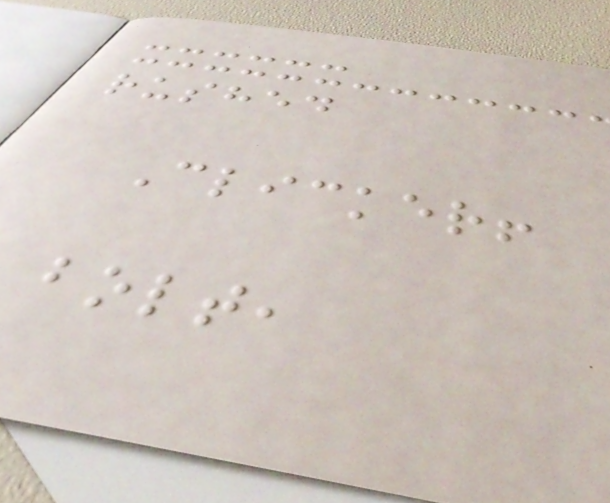rushed
Clicker!
bolt,
